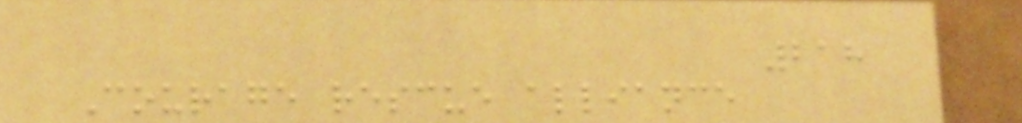218
Courage rescue alliance
